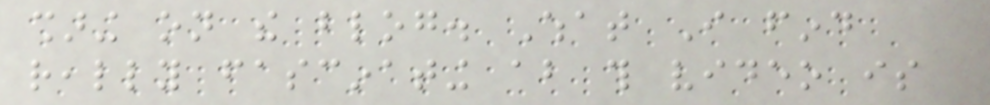sharing on the blog. What I find
really fascinating about this video is
